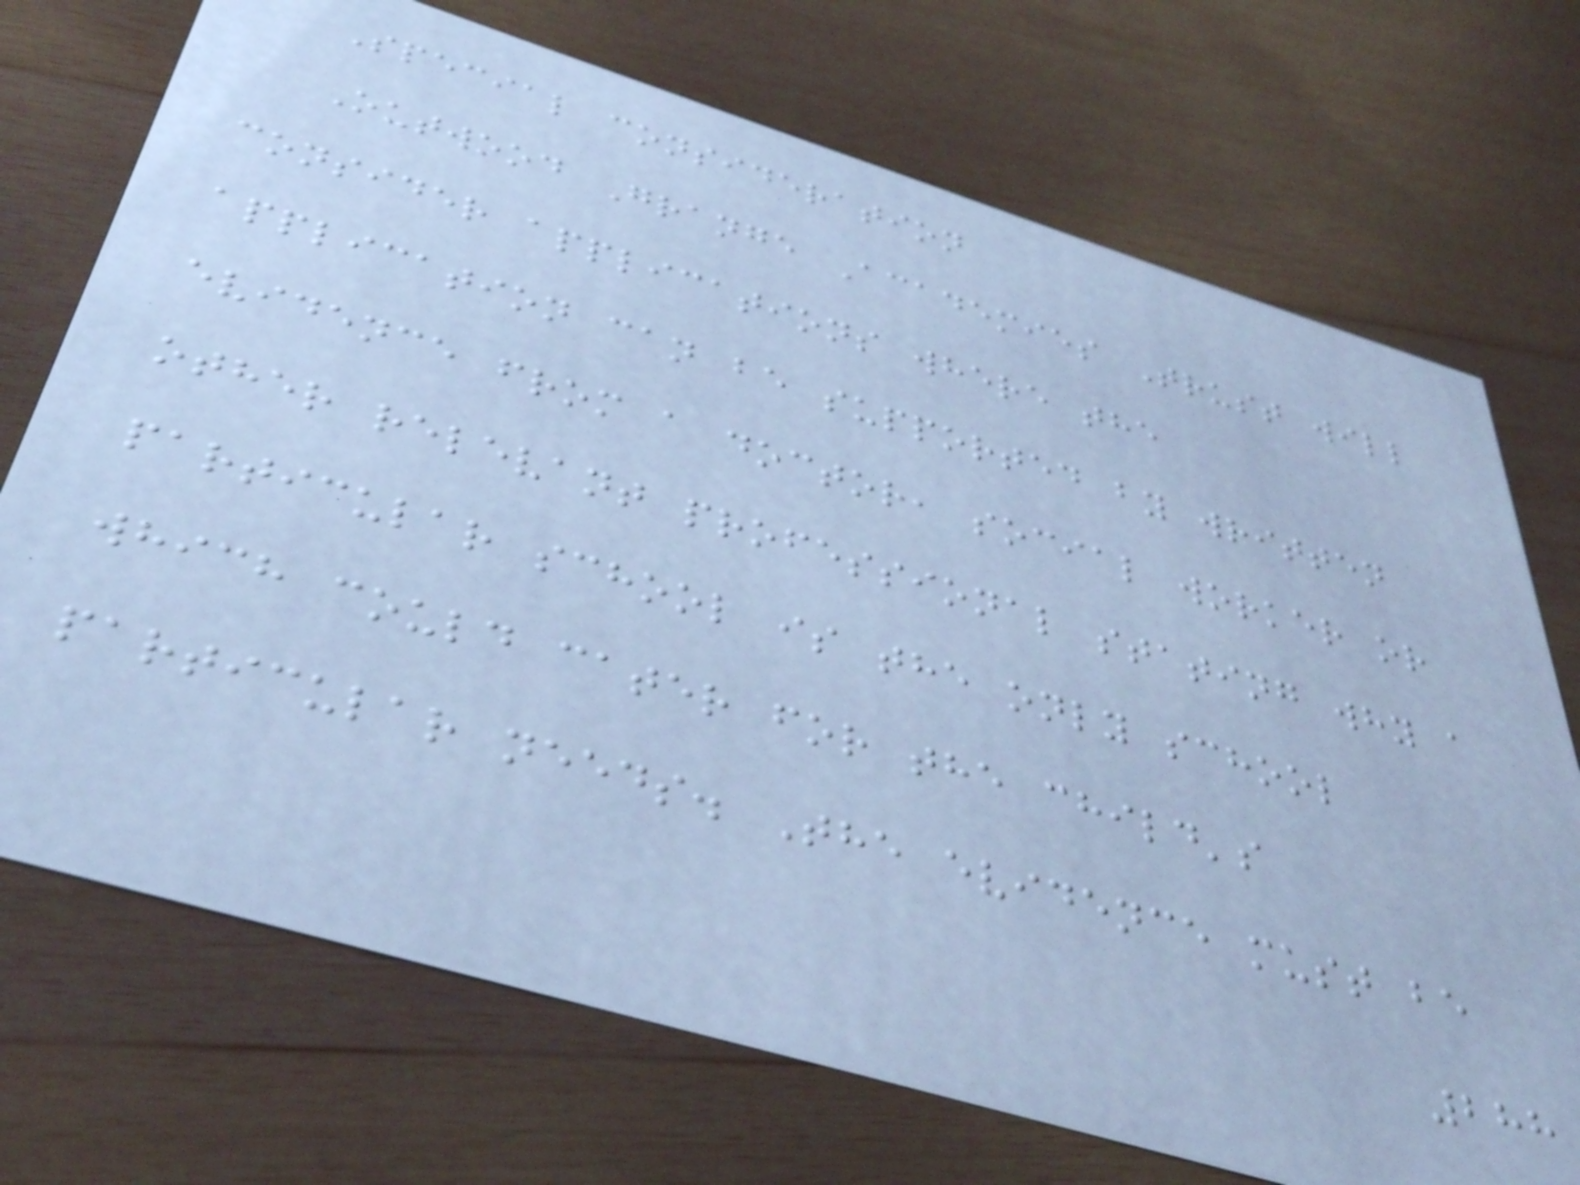Special consideration
Outwood Grange Academies Trust will
consider applications where the
application can be supported by written
evidence from a doctor, social worker or
other relevant professional stating why a
particular school is the only school
which could cater for the child's
particular needs. The evidence must be
288
